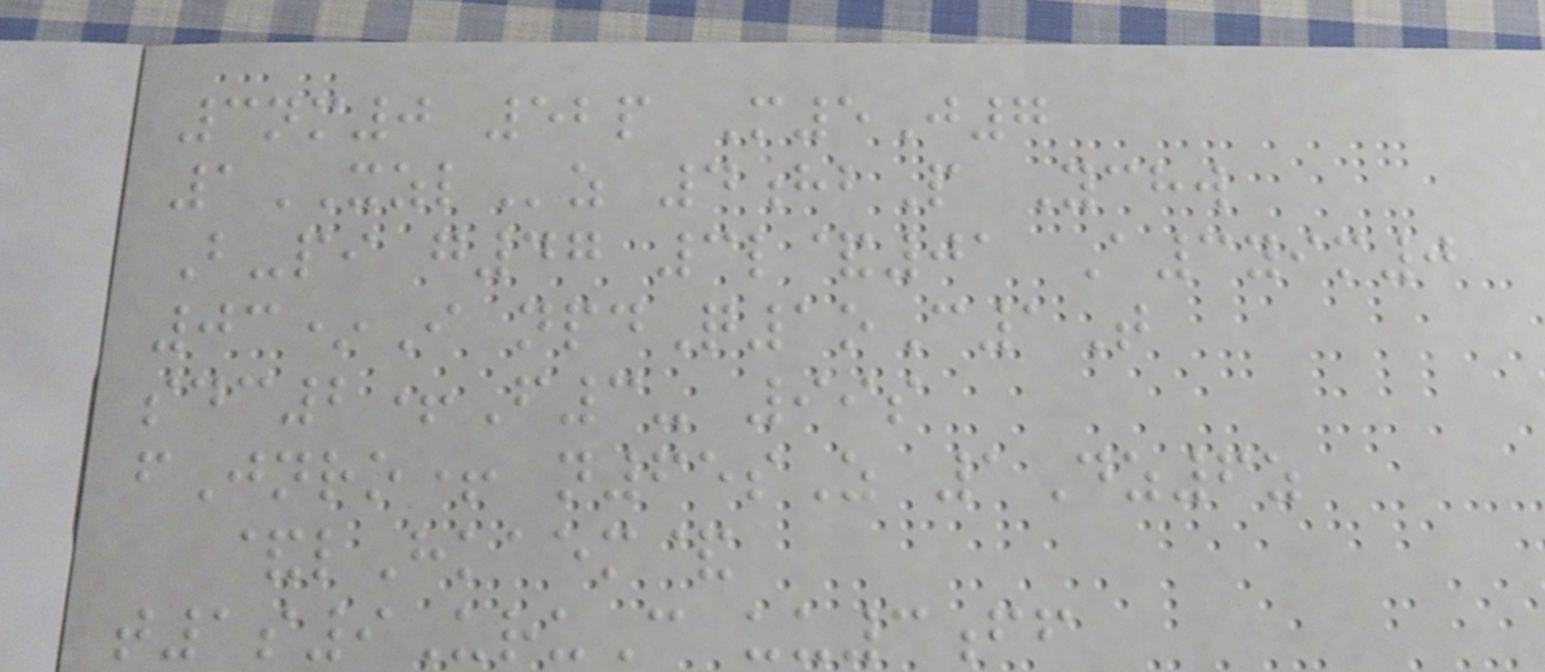3nm0 52p M5J7
1XZLz 4hbP Ychw
B-pi g47 3l&01 A3yim0
03*I npdQ1oC1T
sdc2+F3- 99s
fJnro+ n65sZ 1Dz6z
&lHkaem&
t1s9UruC uu3ff
